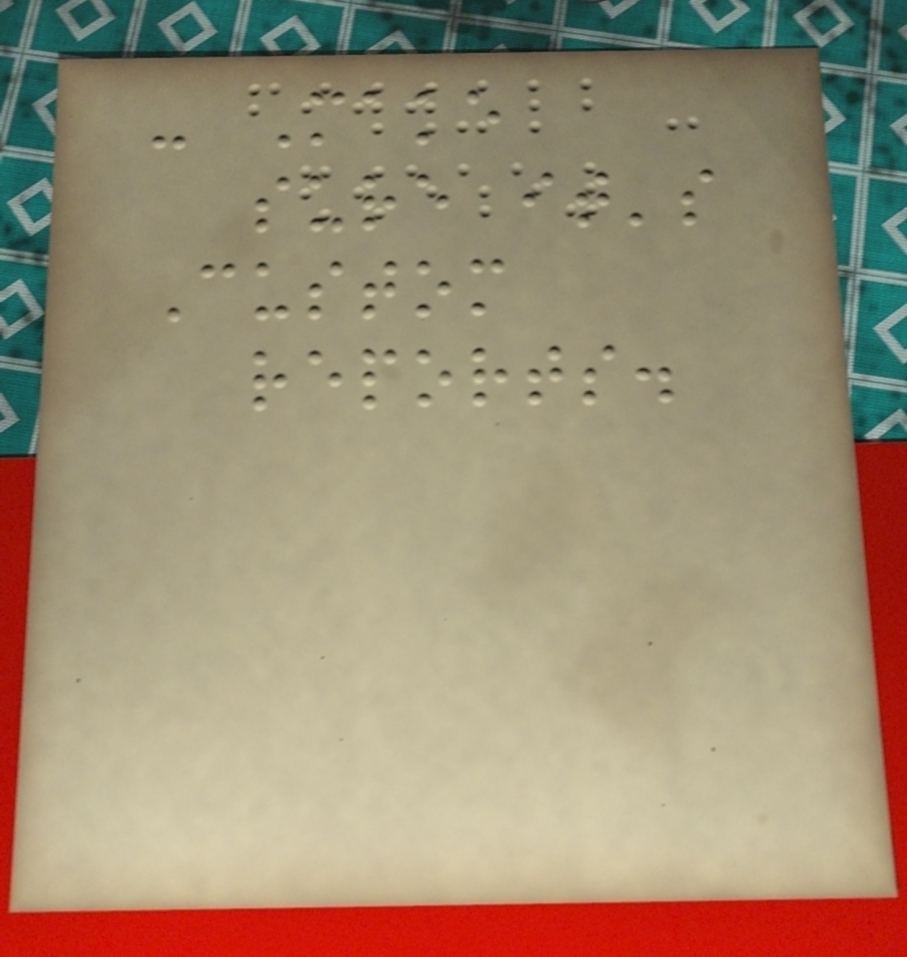- Make
sure it's
Custom
reports.
